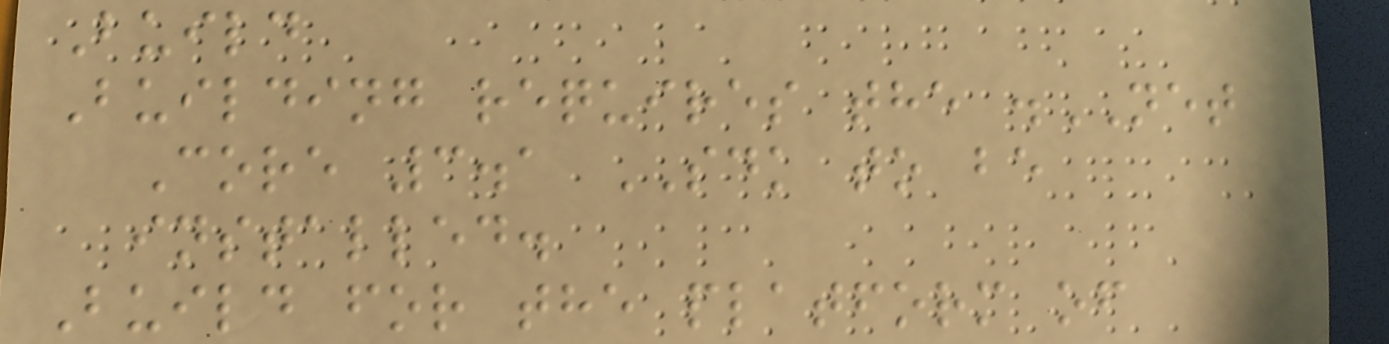Build
Building requires the .NET
Core 3.1 SDK to be
installed.
Build for the platform of
